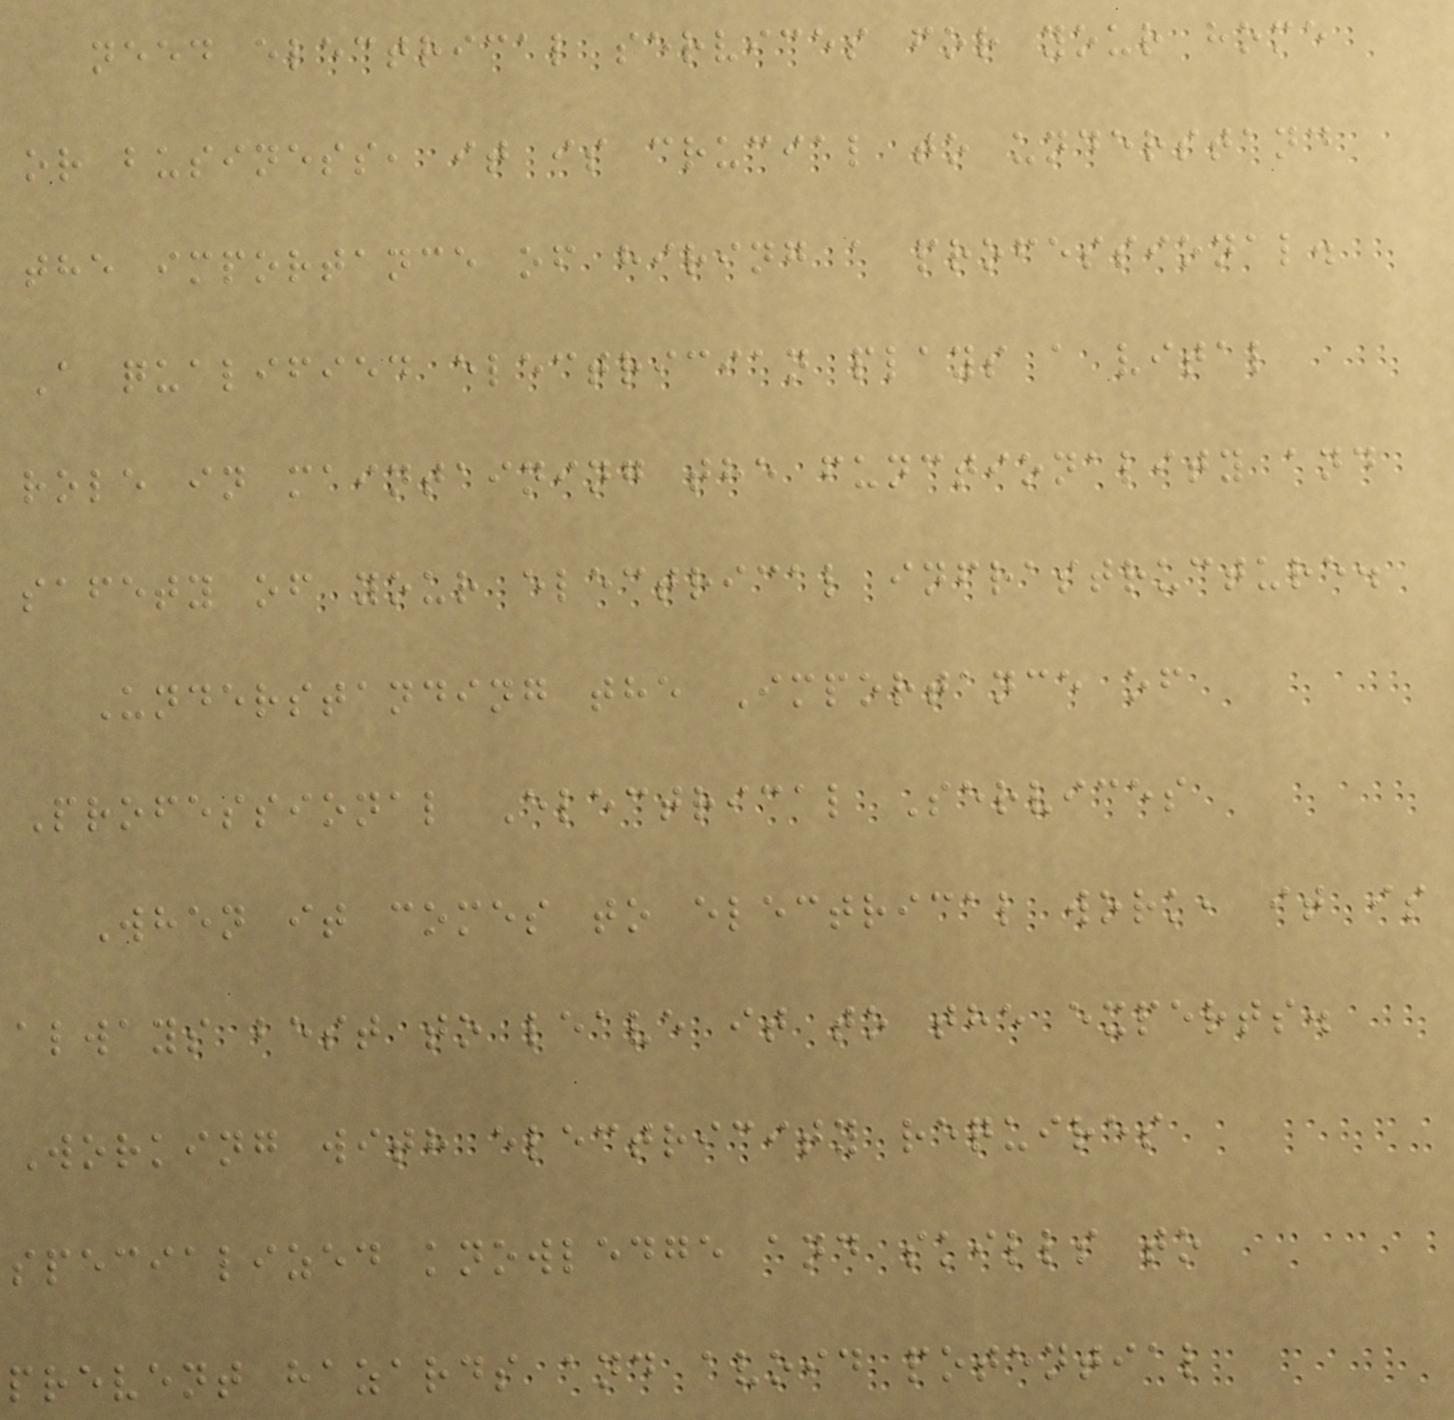need electrical services for your home
or business, it is crucial to understand
the importance of hiring a professional.
A qualified electrician plays a vital
role in maintaining the functionality and
safety of your electrical infrastructure.
Understanding the Importance of
Professional Electrical Services
When it comes to electrical work, it is
always best to leave it to the experts.
Working with electricity requires
specialized knowledge and skills to
prevent hazards and avoid potential
